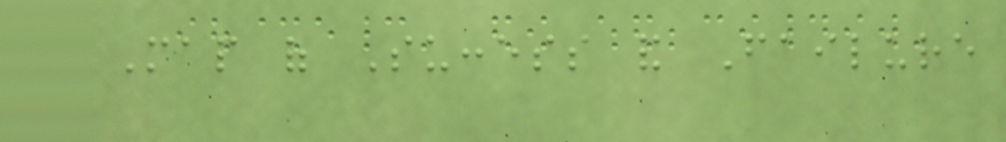Map of Success and Failure
